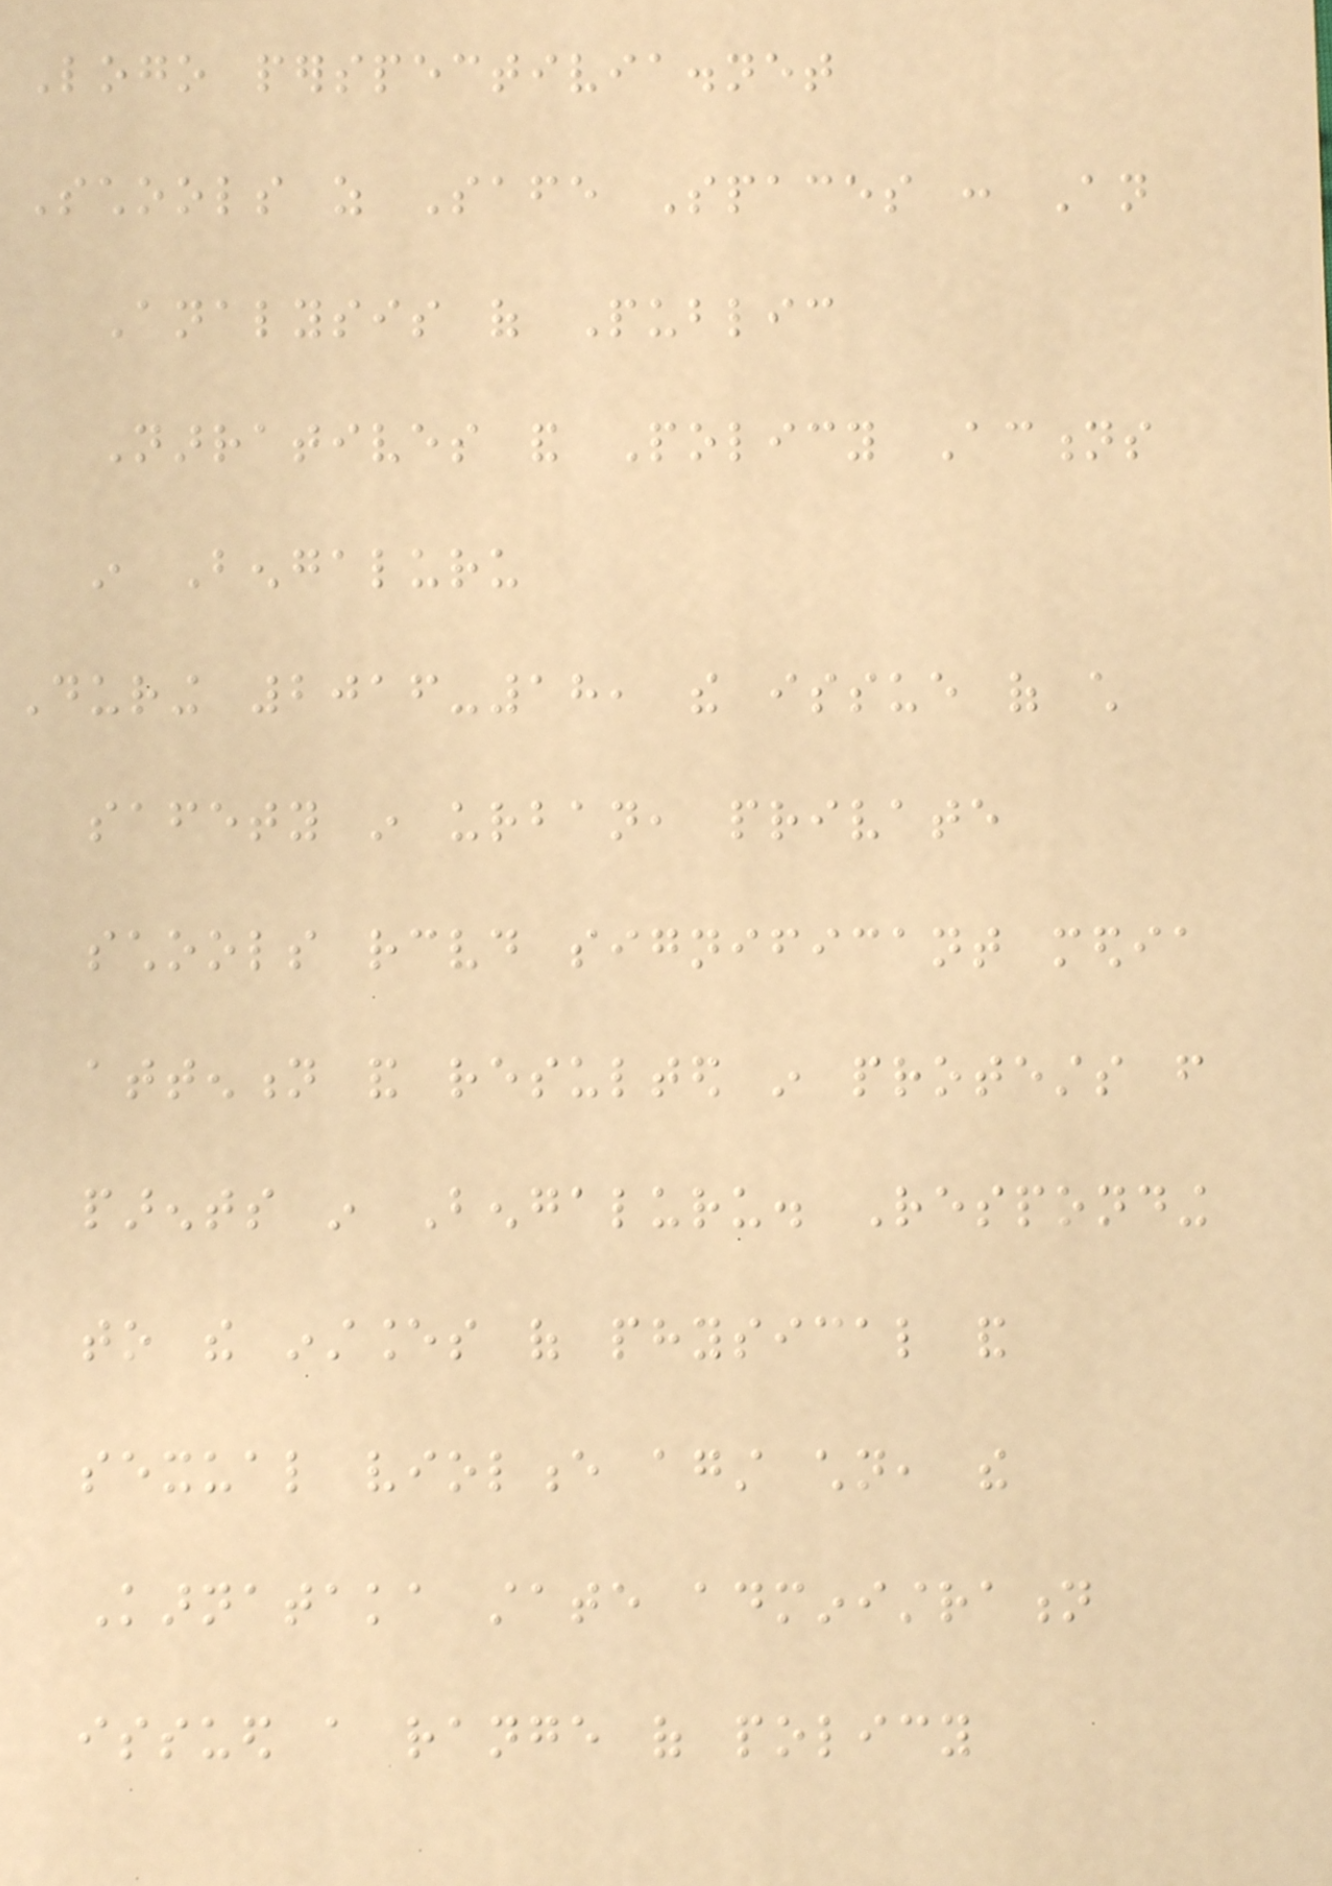Logo perspectivia.net
Schools as Safe Spaces : An
Analysis of Public
Narratives and Policy Actions
in Bengaluru
During 2016-18, the issue of child
safety in urban, private
schools received significant media
attention and resulted in protests from
parents in Bengaluru. Responding
to the instances of physical and
sexual violence against children, the
Karnataka state administration
issued a range of policy
